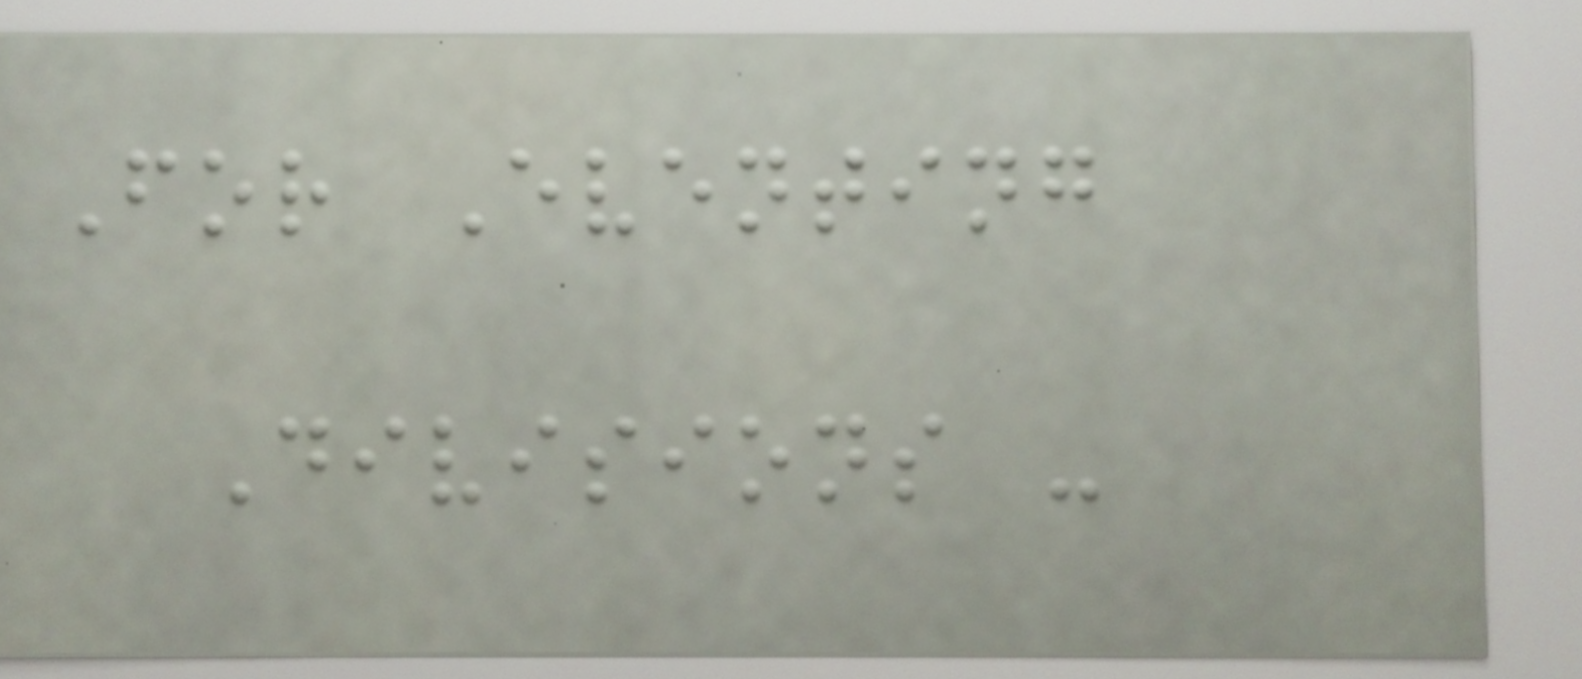For Eventing
Divisions -
